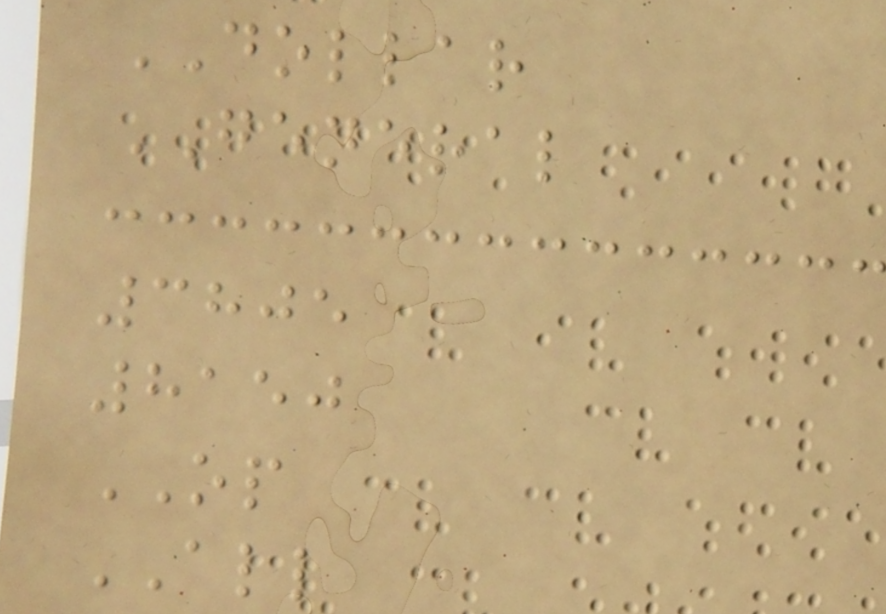DOLLAR
GENERAL
3805
8150
OP
ALL
